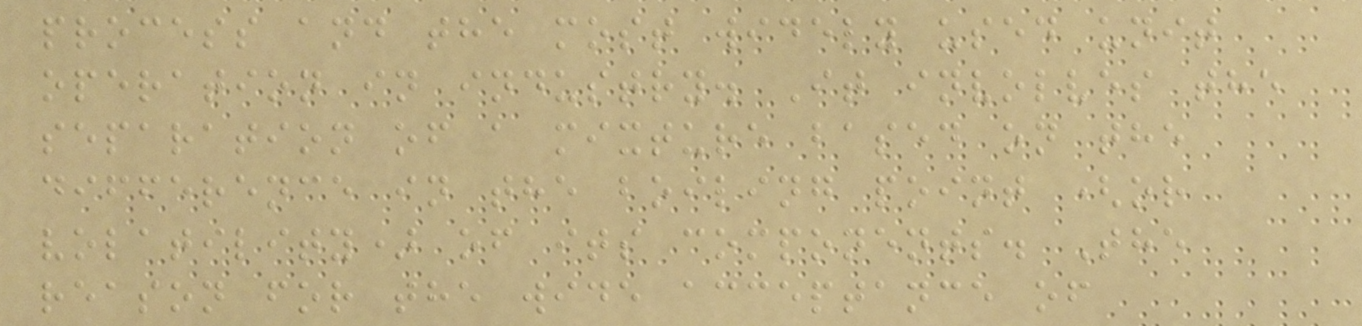process and the most widely used unit
operation in industry. It involves the
separation of a mixture based on the
difference in the boiling point (or
volatility) of its components. The
reason for the wide acceptance of
